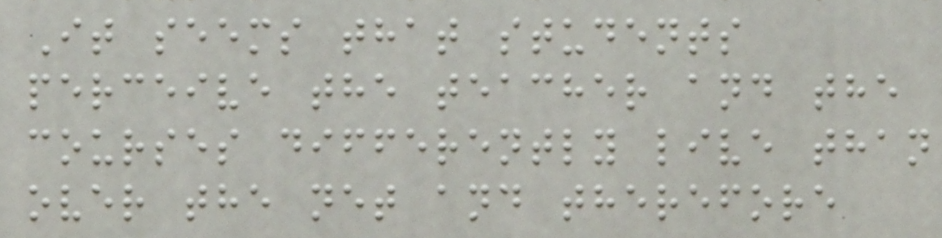It seems that students
perceive the teacher and the
courses differently live than
over the net and therefore
